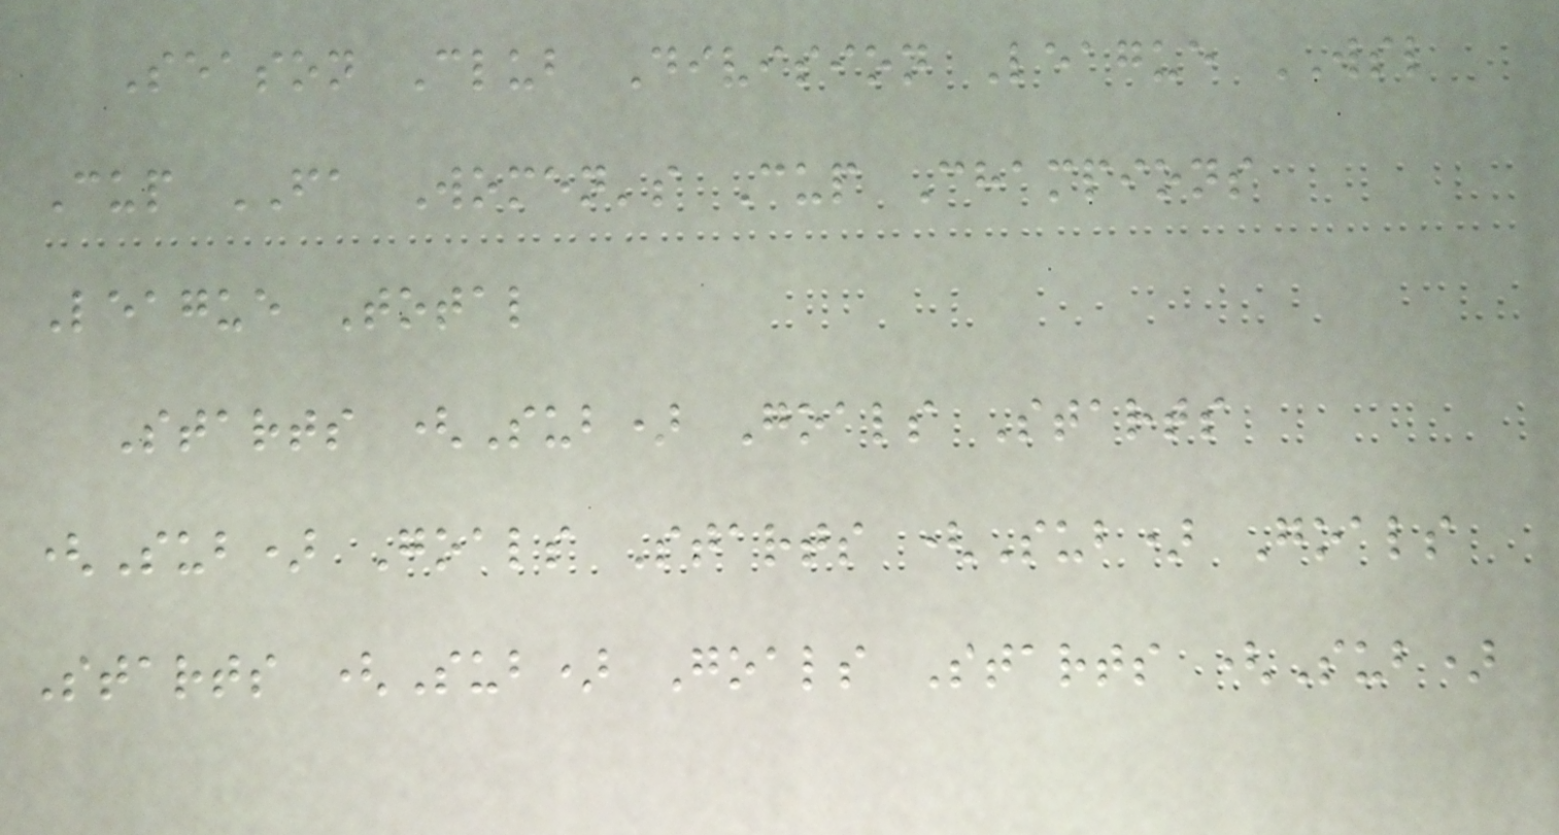Season Club Division League WSL
Cup FA Women's Cup Champions
League Total
Starts (Sub) Goals Starts
(Sub) Goals Starts (Sub) Goals
Starts (Sub) Goals Starts (Sub)
